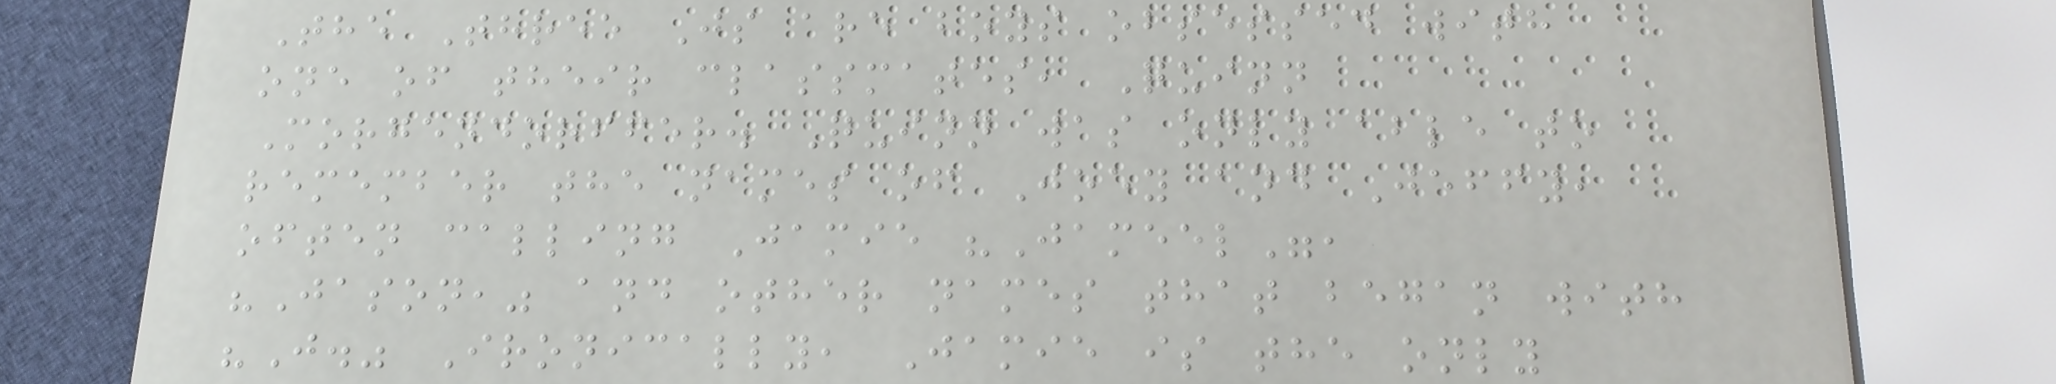The Three Js are boys obsessed with
one of their classmates, Quinn
Morgendorffer. Quinn was only able to
remember the names of Joey and Jeffy,
often calling Jamie "Jameel",
"Jason," and other names that began with
"J." Ironically, Jamie is the only
